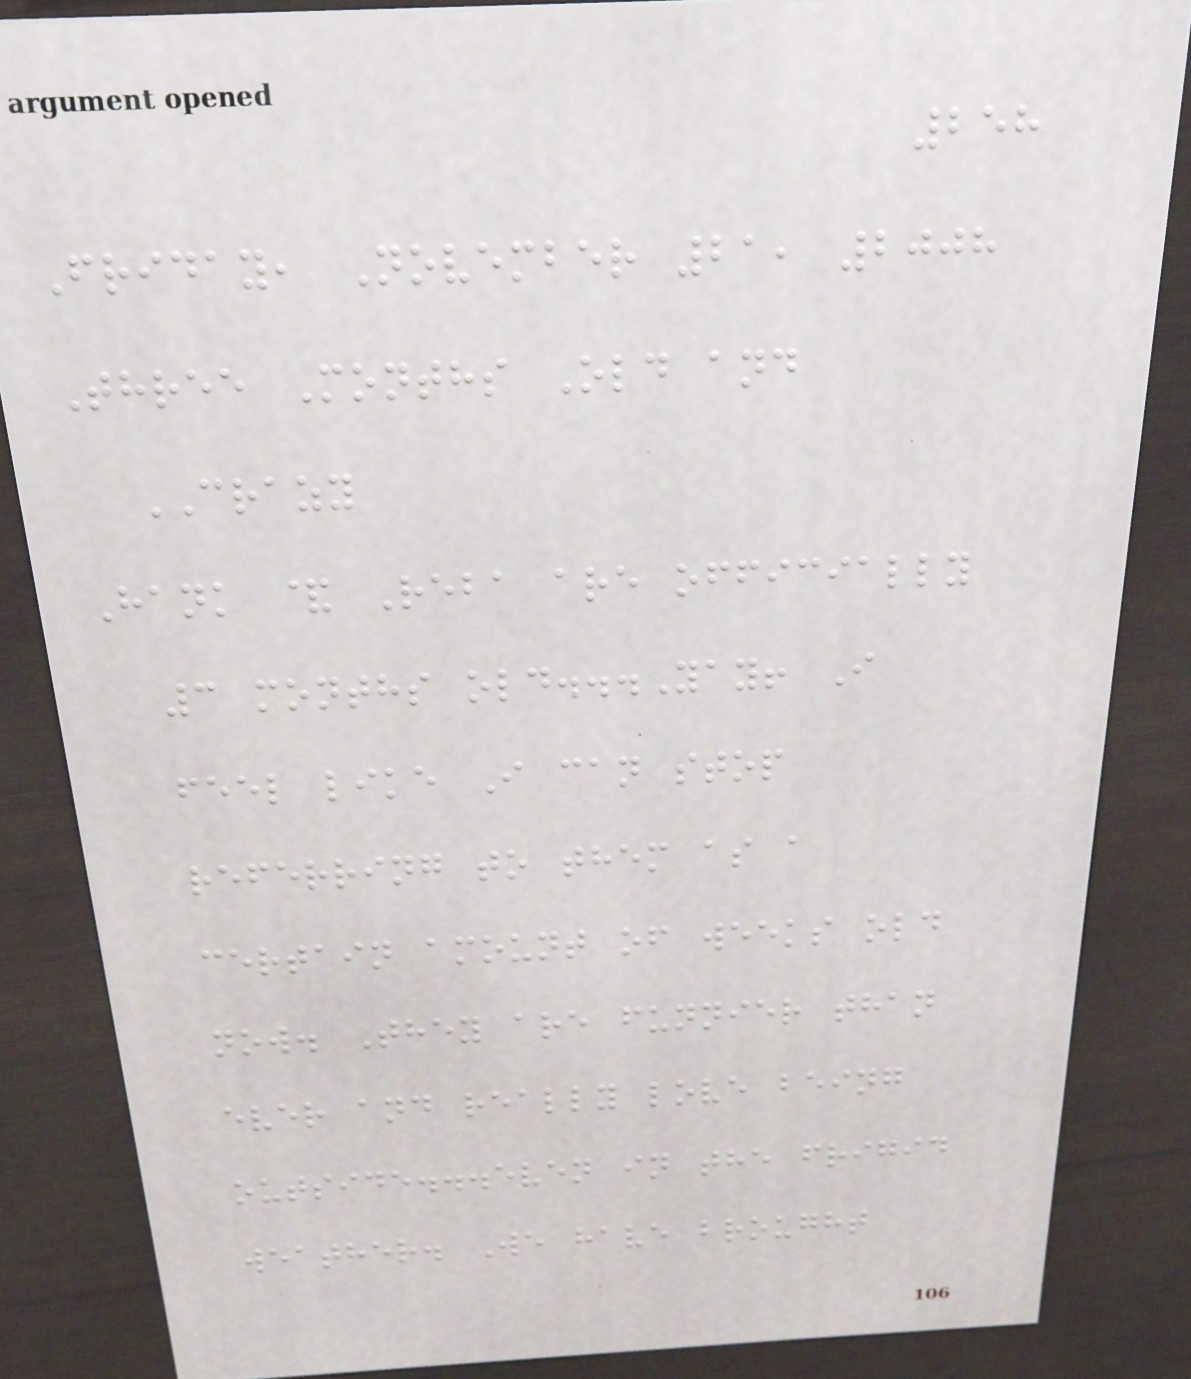258
Friday, November 21, 2008
Three Months Old and
CRAZY
Hank & Reba are officially
3 months old...Yay! I
feel like I can stop
referring to them as a
certain amount of weeks old
now. They are funnier than
ever and really love being
outside...even in the frigid
weather. We have brought
